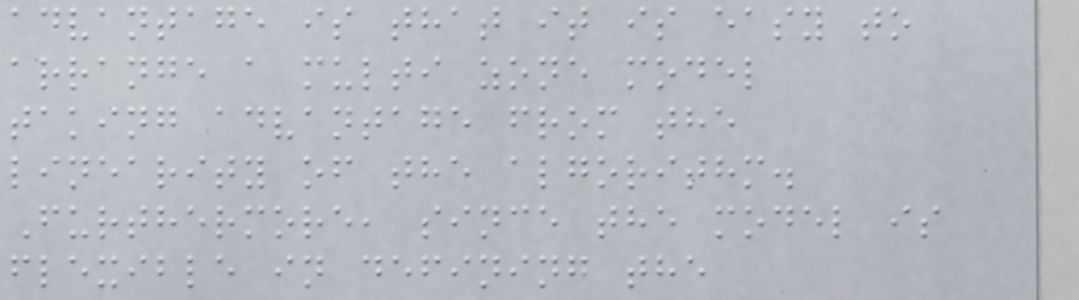advantage is that it is easy to
arrange a multi zone model
taking advantage from the
linearity of the algorithm.
Furthermore, since the model is
flexible in defining the
